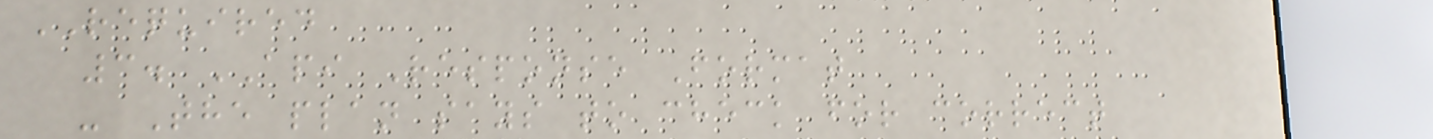REQUIRED
3. API Response Format
- The plan says to check for correct
